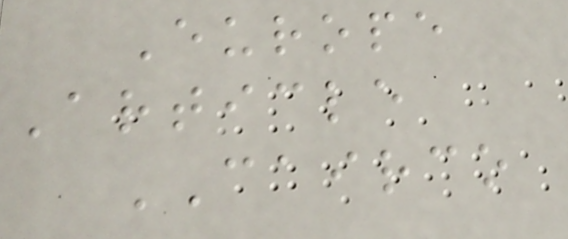Europe
Article
CAIRCO
